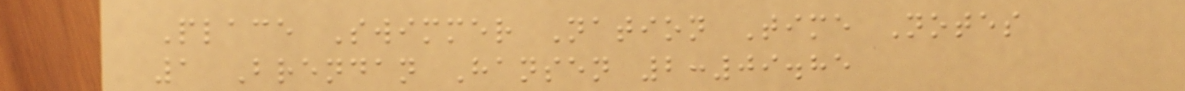Place Swimmer Nation Time Notes
1 Brendan Hansen 2:09.85
